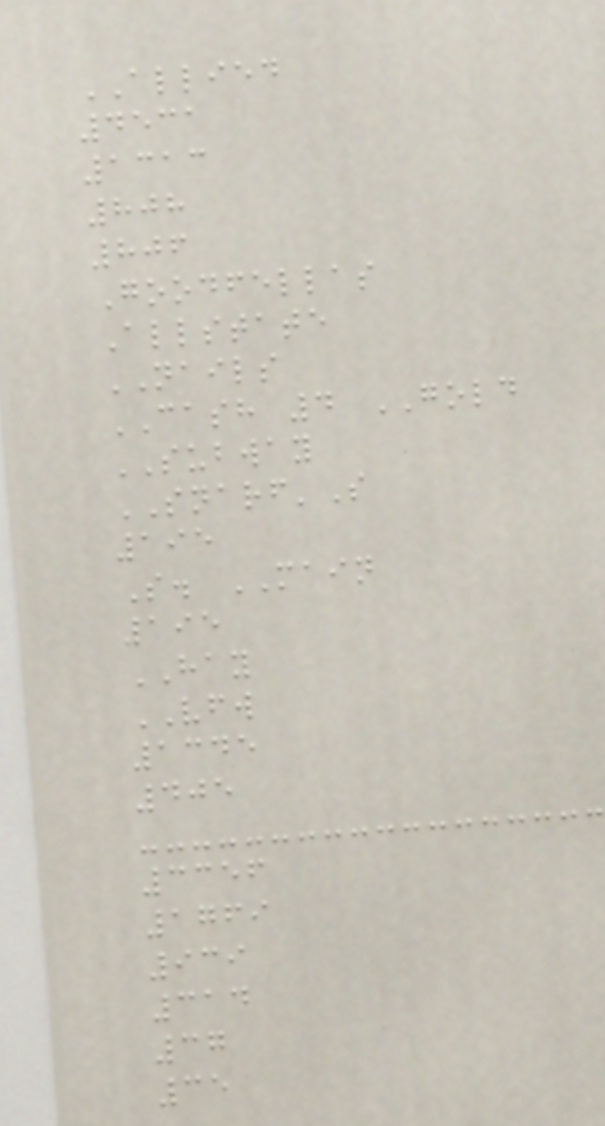ALLIED
4531
1313
808
806
Goodfellas
Allstate
NAILS
CASH 4 GOLD
SUBWAY
SNARF'S
195
S. MAIN
195
HAY
VFW
1345
405
3356
1769
939
314
37
35
